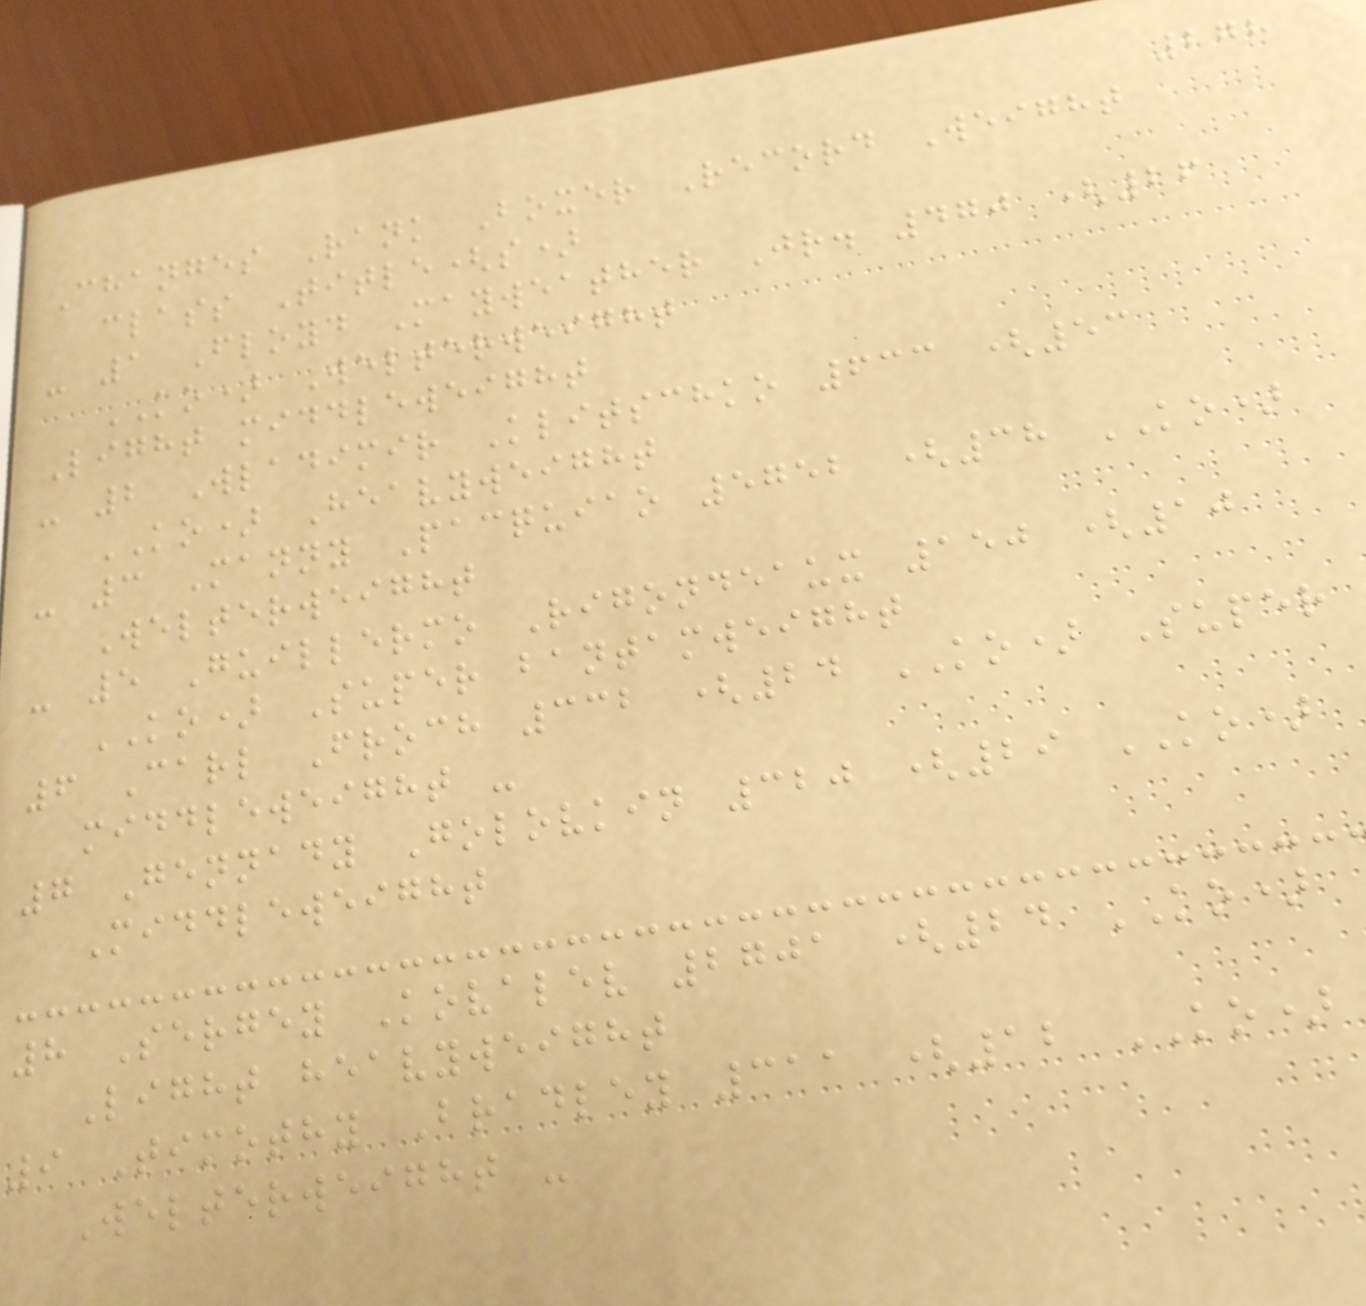278
Changes Rank Boxer Record Weight
class Title(s)
- 1 Floyd Mayweather Jr. 470 (26
KO) Welterweight
Light middleweight
- 2 Wladimir Klitschko 633 (53
KO) Heavyweight
- 3 Manny Pacquiao 5752 (38 KO)
Welterweight
- 5 Guillermo Rigondeaux 150 (10
KO) Super bantamweight
6 Carl Froch 332 (24 KO) Super
middleweight -
7 Gennady Golovkin 320 (29 KO)
Middleweight
8 Sergey Kovalev 2701 (24 KO)
Light heavyweight
9 Timothy Bradley 311 (12 KO)
Welterweight -
